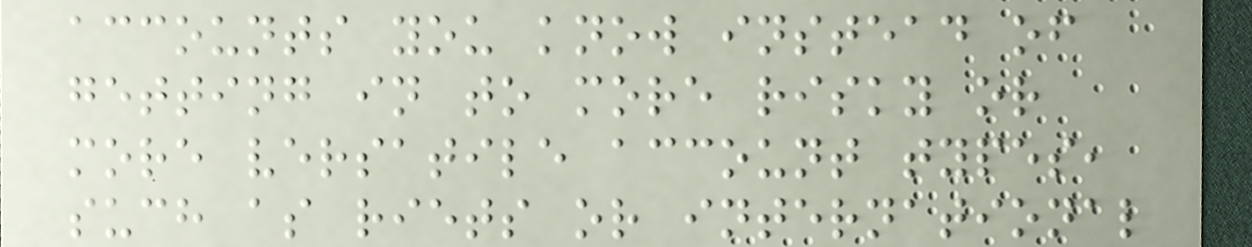accounts you know instead of
getting in to more risky or
more versatile account types,
such as riets or international
